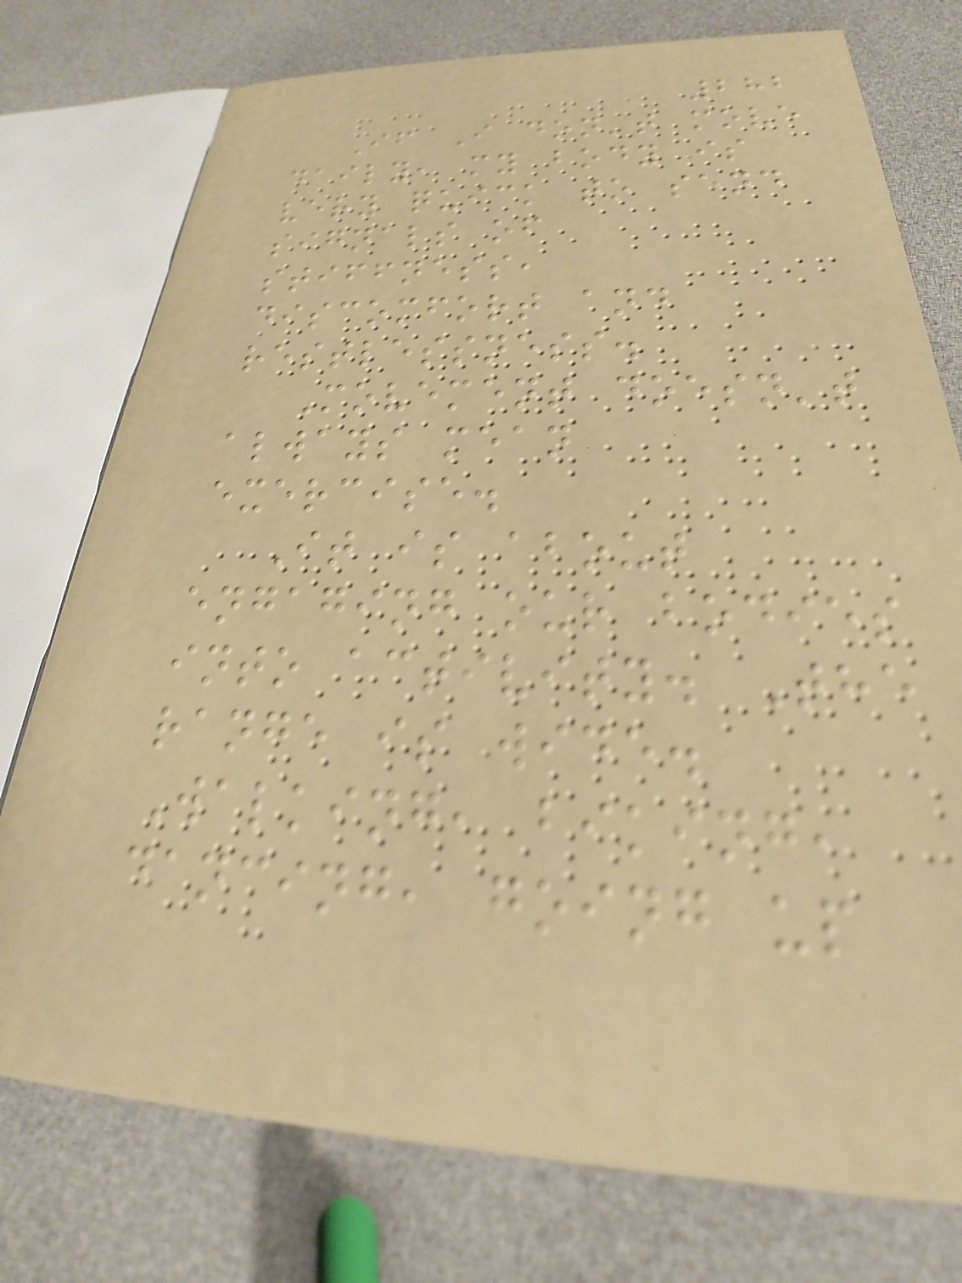282
If I don't move
daily, my body is
very quick to send
signals of
stiffness,
discomfort and
restlessness.
Movement doesn't
always mean
exercise.
It is about
engaging our bodies
into activity. The
range is wide.
Walking, biking,
dancing, going up
